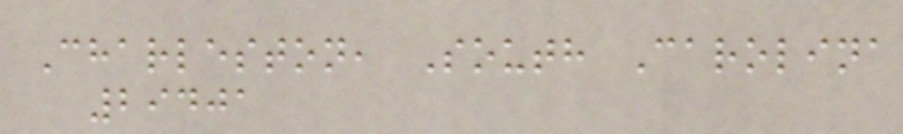Charleston, South Carolina
29401
